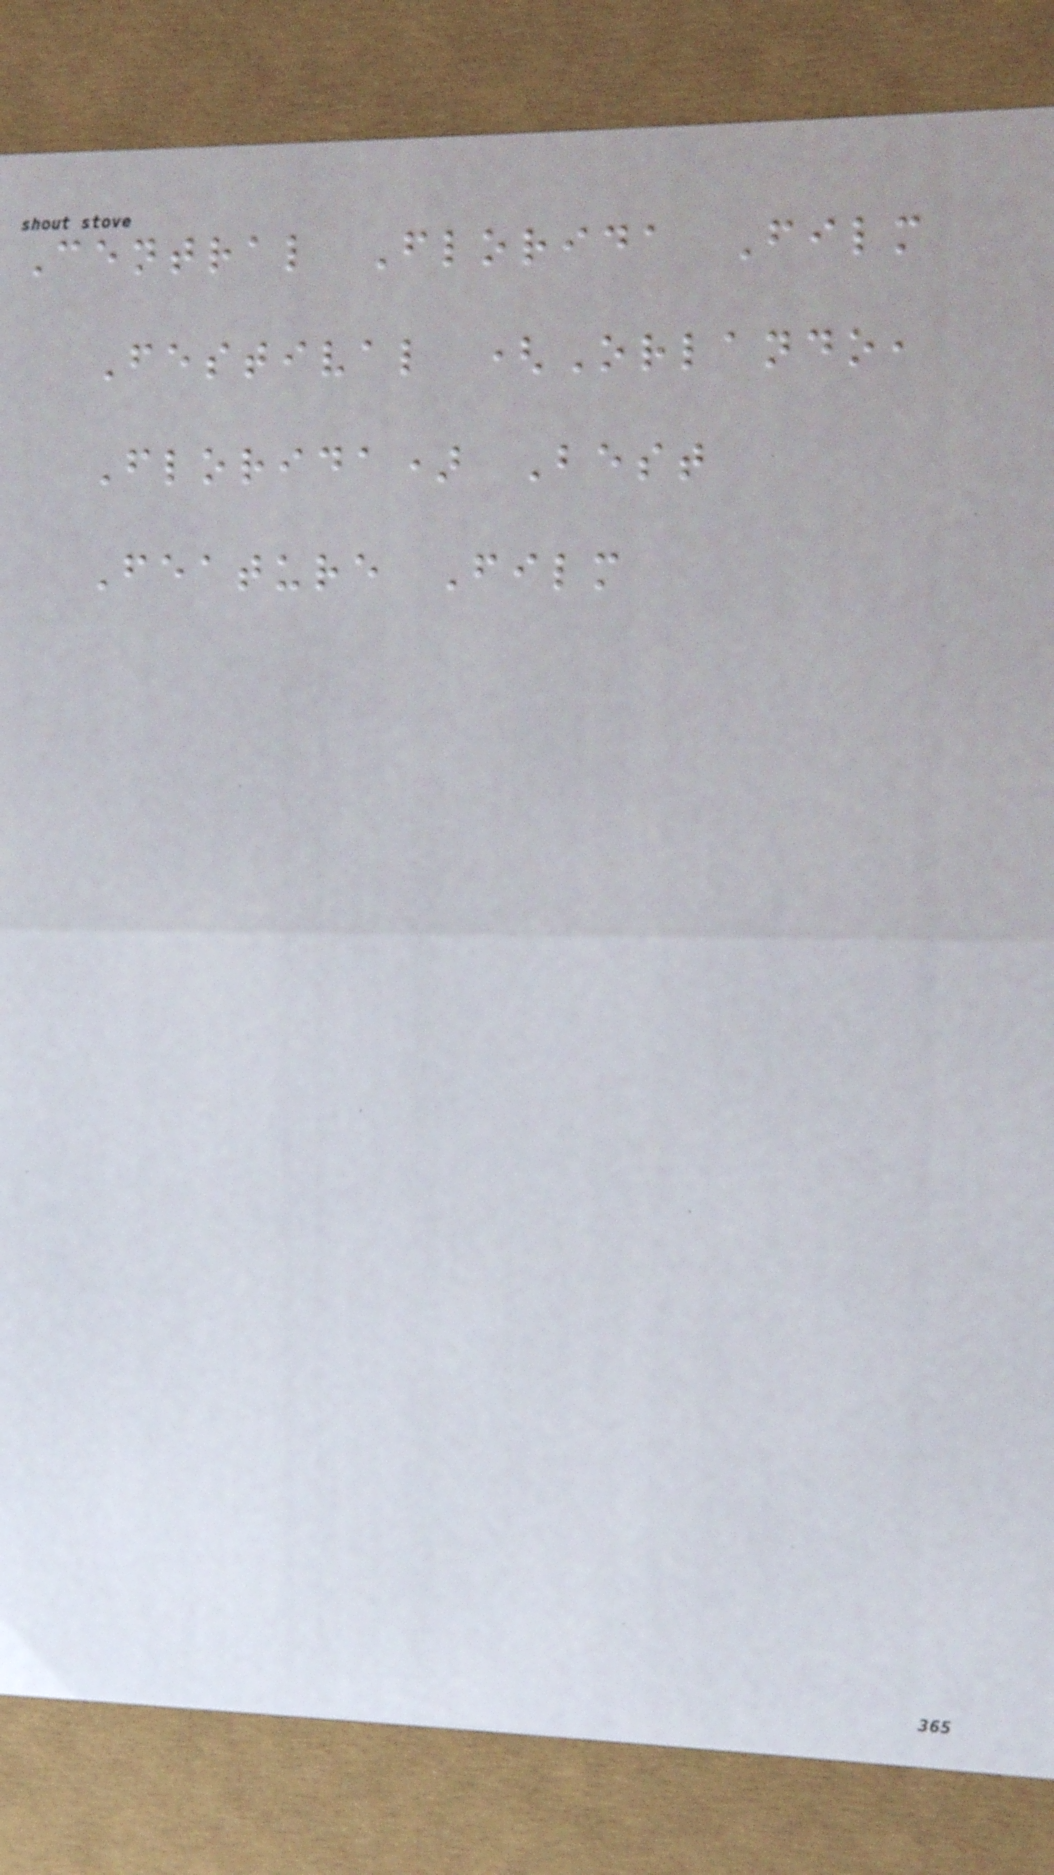Central Florida Film
Festival (Orlando,
Florida) Best
Feature Film
